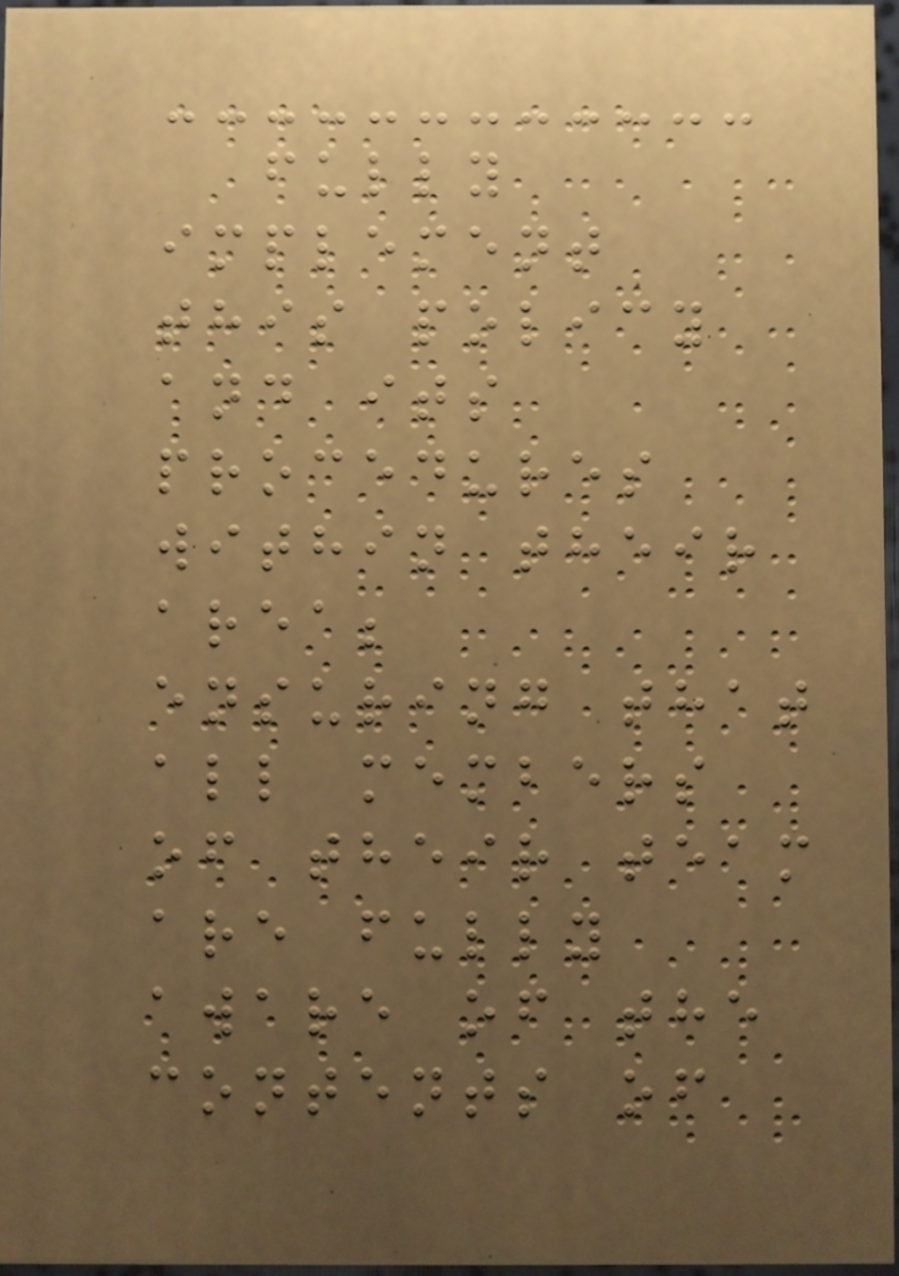fully
implement
this policy
and its
procedures
within their
area;
ensuring that
all members
of their team
are fully
aware of the
contents of
